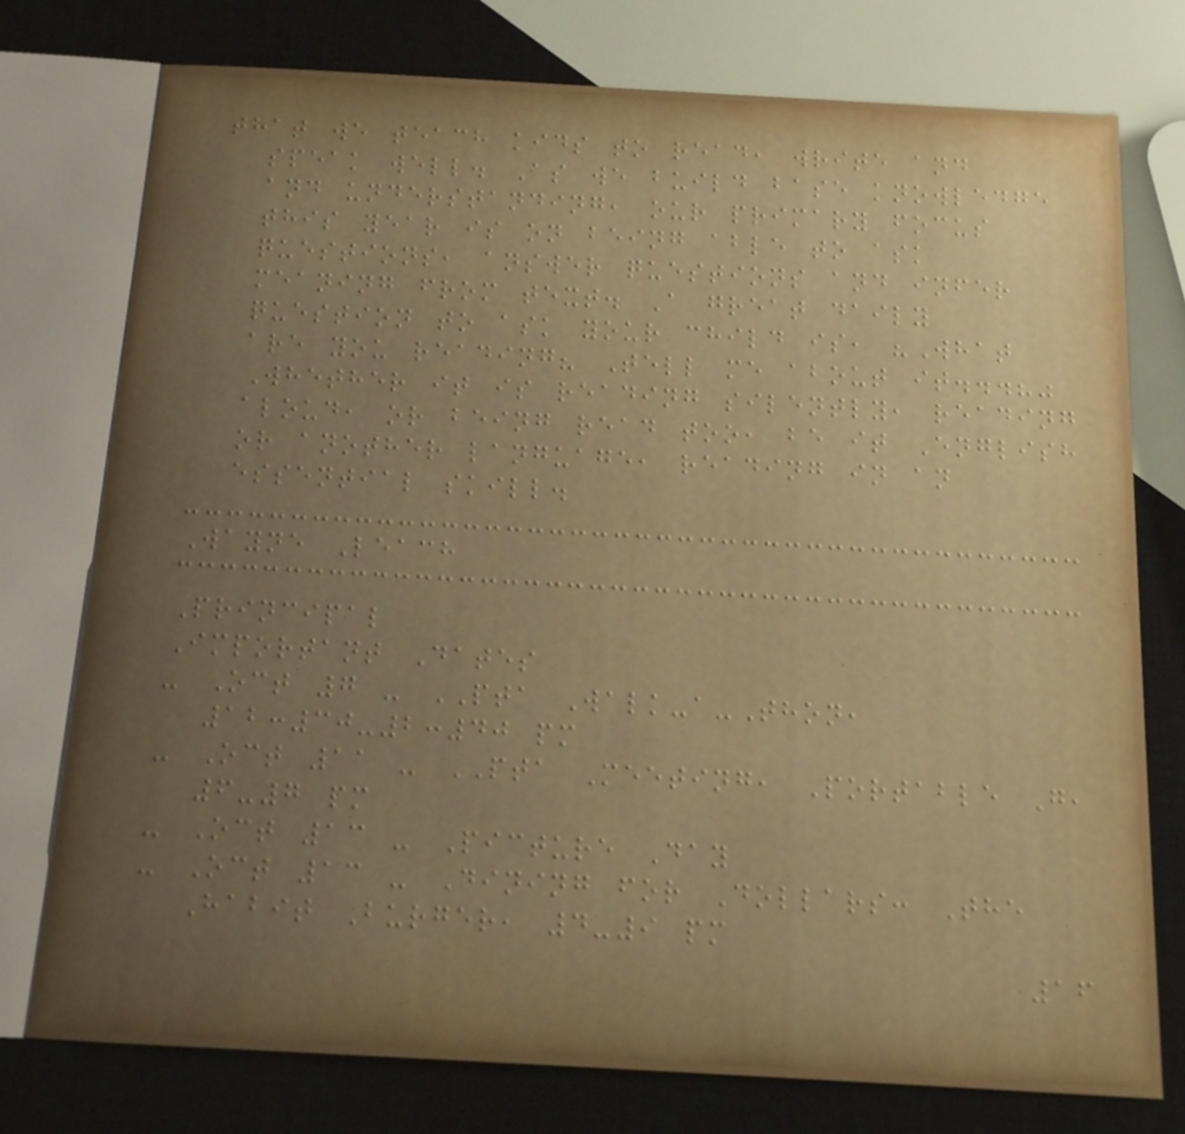that we teach kids to read, write and
speak well. As we build base knowledge
and understanding, our primary focus
this year is on being able to ask
questions, answer questions and infer
meaning from text. A great daily
question to ask your child is, "What
are you reading? Tell me about it...?"
Whether it is reading silently, reading
aloud, or being read too, be it English
or another language, reading in an
essential skill.
Wayne Leach
Principal
Important Dates
- Oct 7 - PTA Walk-a-Thon,
12:30-2:40 pm
- Oct 11 - PTA Meeting, Portable G,
6-7 pm
- Oct 13 - Picture Day
- Oct 13 - Dining for Dollars: The
Habit Burger, 4-9 pm
16
